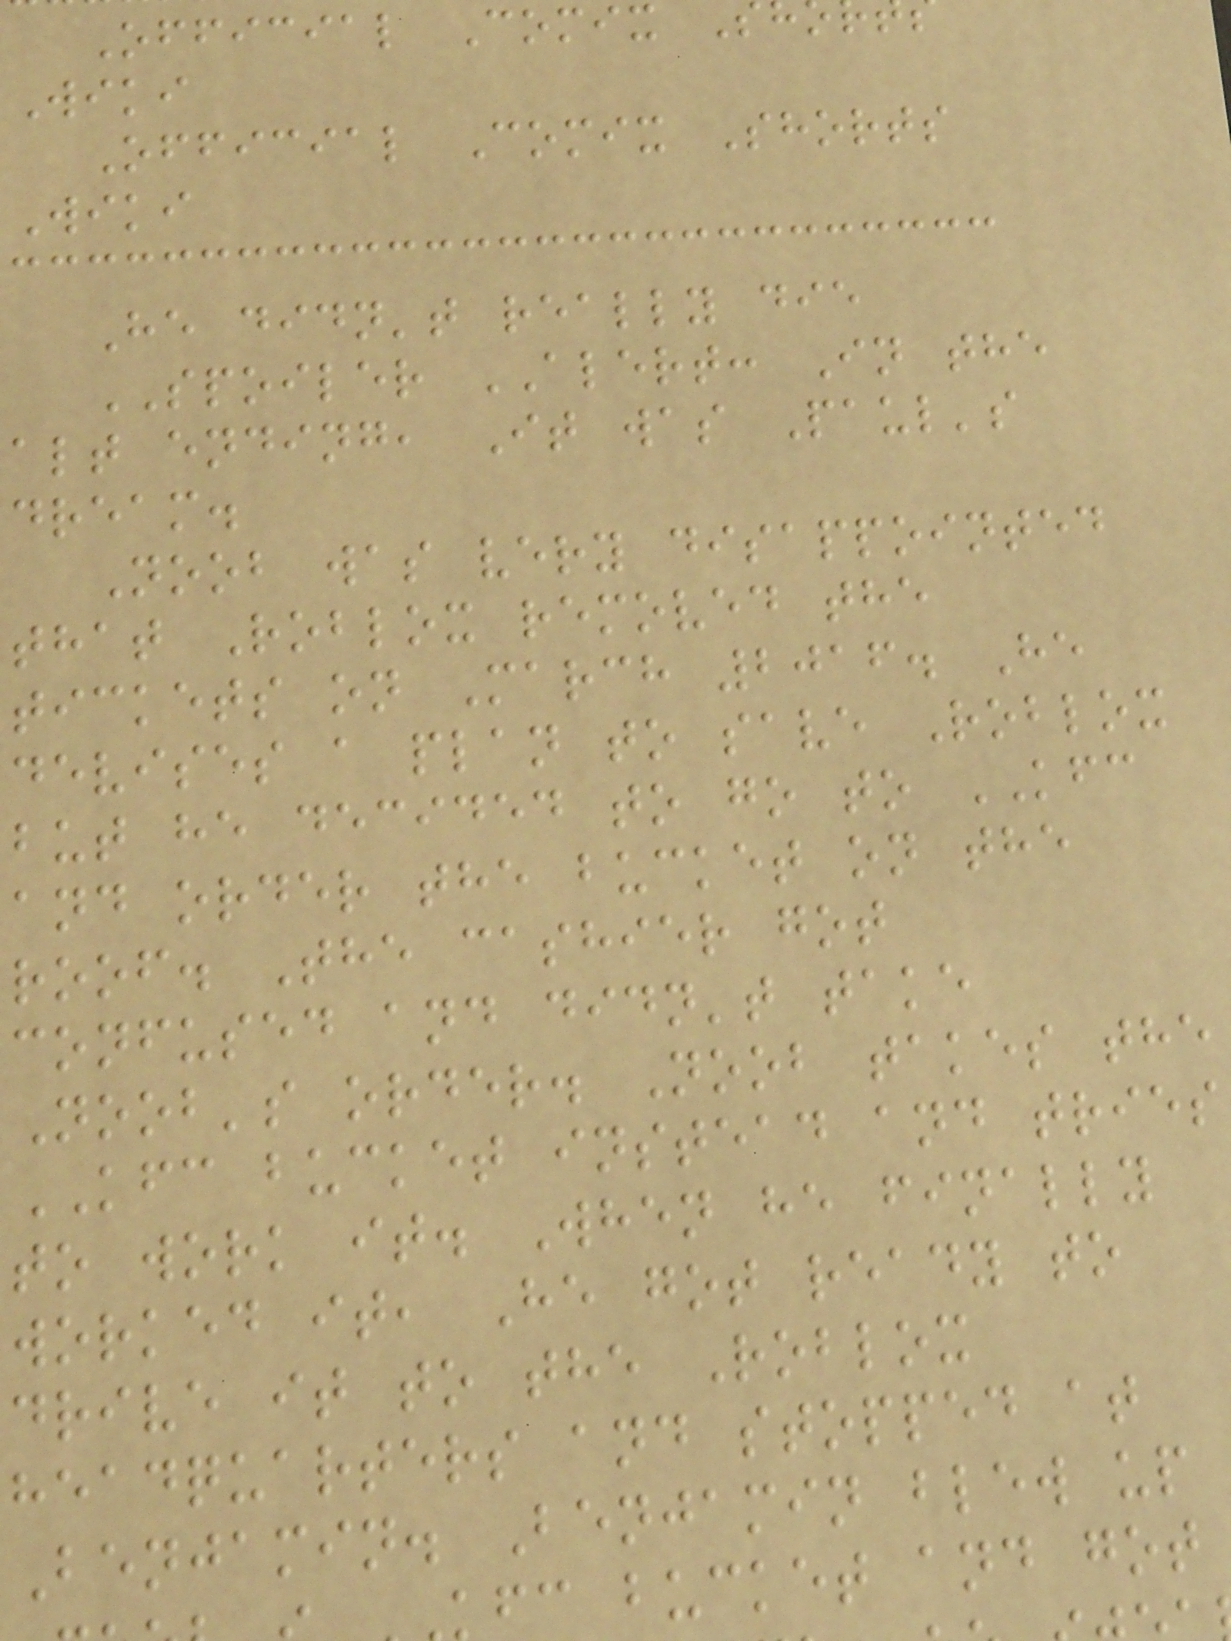Official Comix
Wiki
Official Comix Shorts
Wiki
He didn't really die
SPOILER ALERT: In the
alt ending, It was Paul's
dream.
Noob was very disappointed
that Roblox removed the
tickets on March 2016. He
devises a plan to save Roblox
but he decided to go to KFC
and order the bucket on the
roof. The cashier got
confused and didn't take
Noob's order. Noob takes the
KFC bucket instead and tries
to work it. When he finally
worked it, He got ready to
drive it to the Roblox
headquarters and stopped at
Benjamin. Benjamin blew up
fc bucket and got
